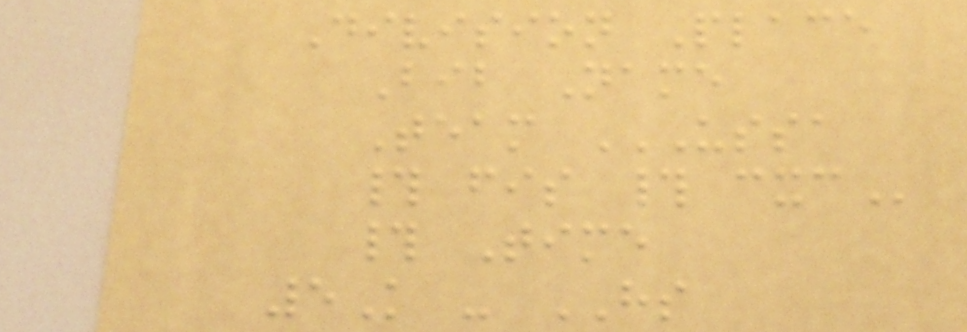Division Place
Bib Name
Team USSA
# FIS # CXC
# Time
5K - HS
